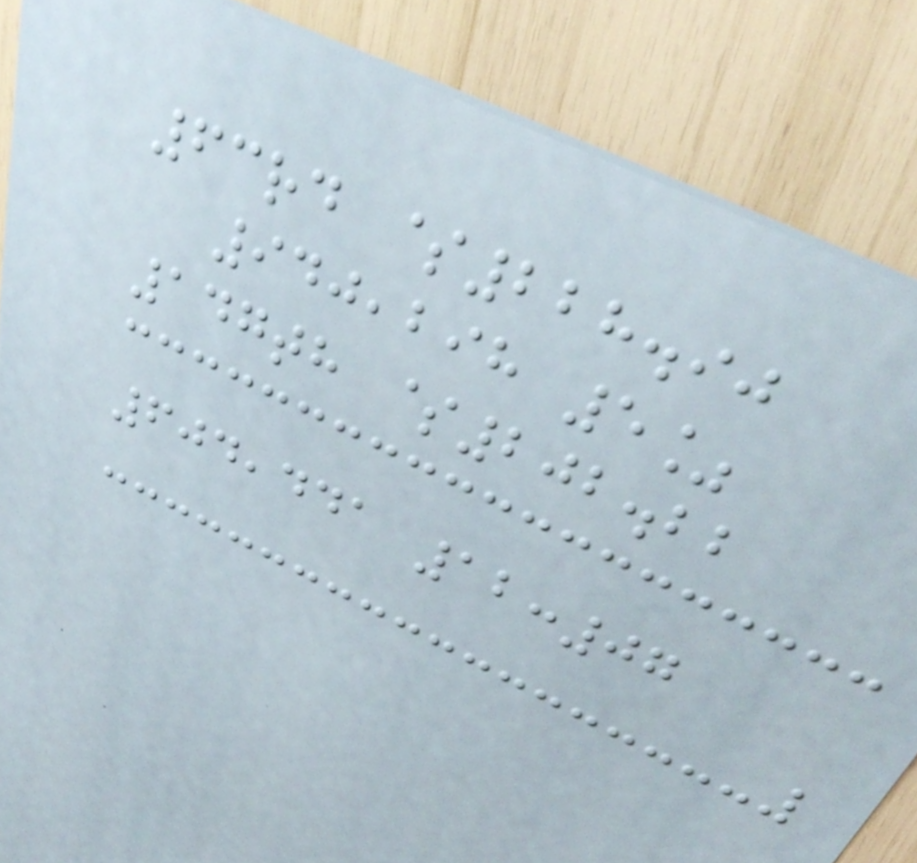63rd $228.90
940,298 5%
147th $202.22
604,441 12:07
